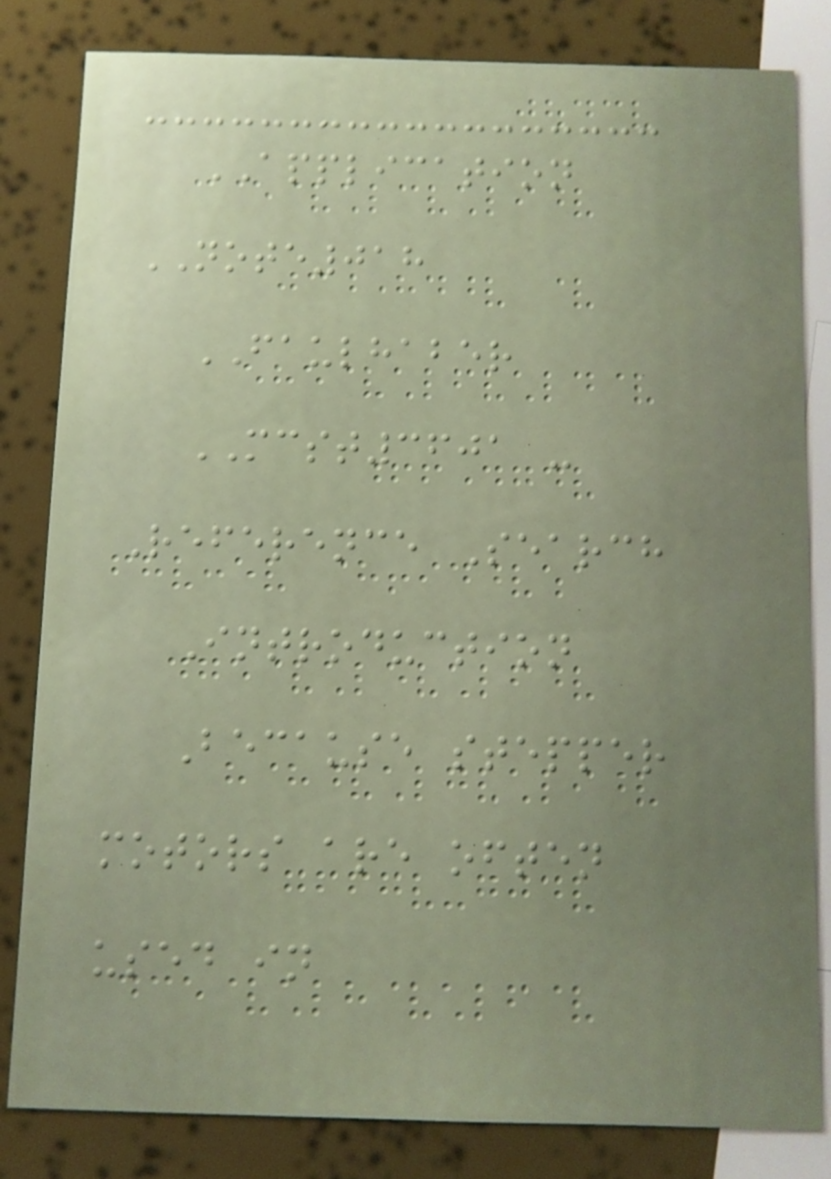APPLICATION
NOTE018
FAULHABER
MCST3601 -
Reference Search
Introduction
Because stepper
motors are often
used in
